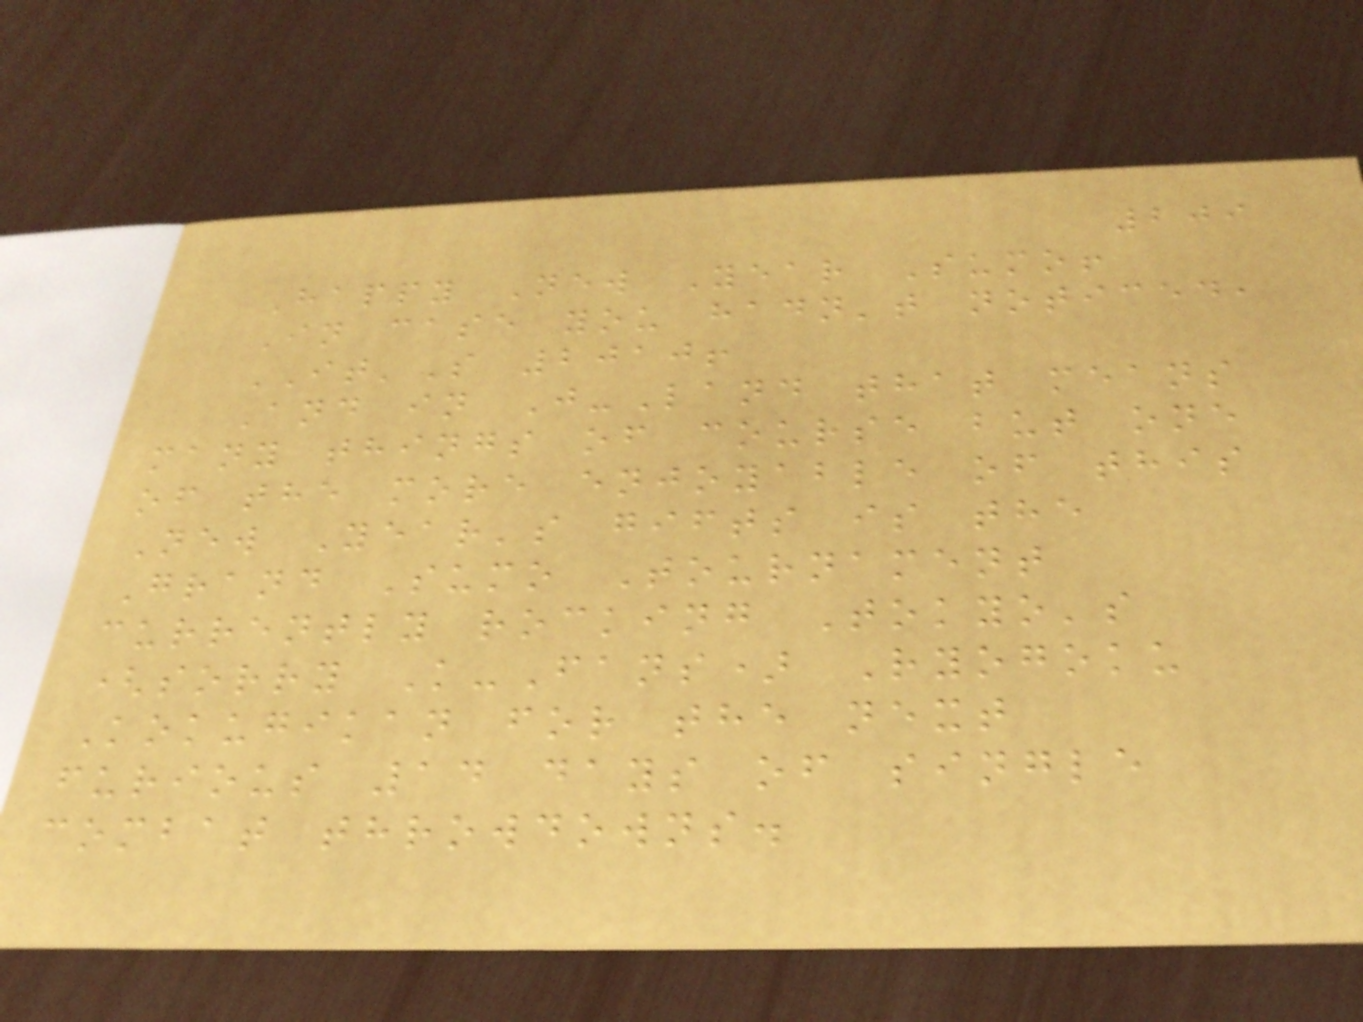209
Happy New Year Sumo!
In case you hadn't noticed,
IT'S 2010!
And in J-Land that means
many things of course but one
of the more enjoyable of this
New Year's gifts is the
Grand Sumo Tournament
currently rocking Tokyo's
(sorry K-Fans) Ryogoku
Kokugikan for the next
furious 14 days of single
combat throwdowns.
